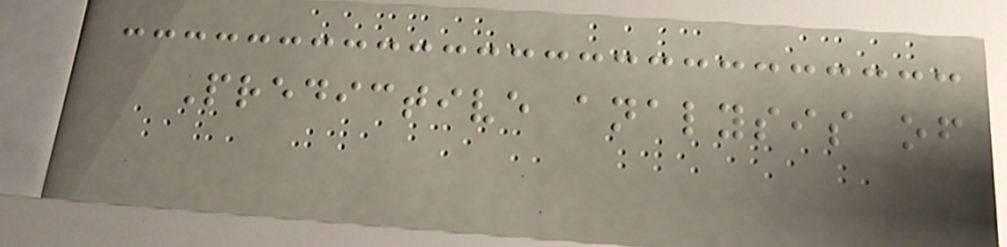Predictive analysis of
